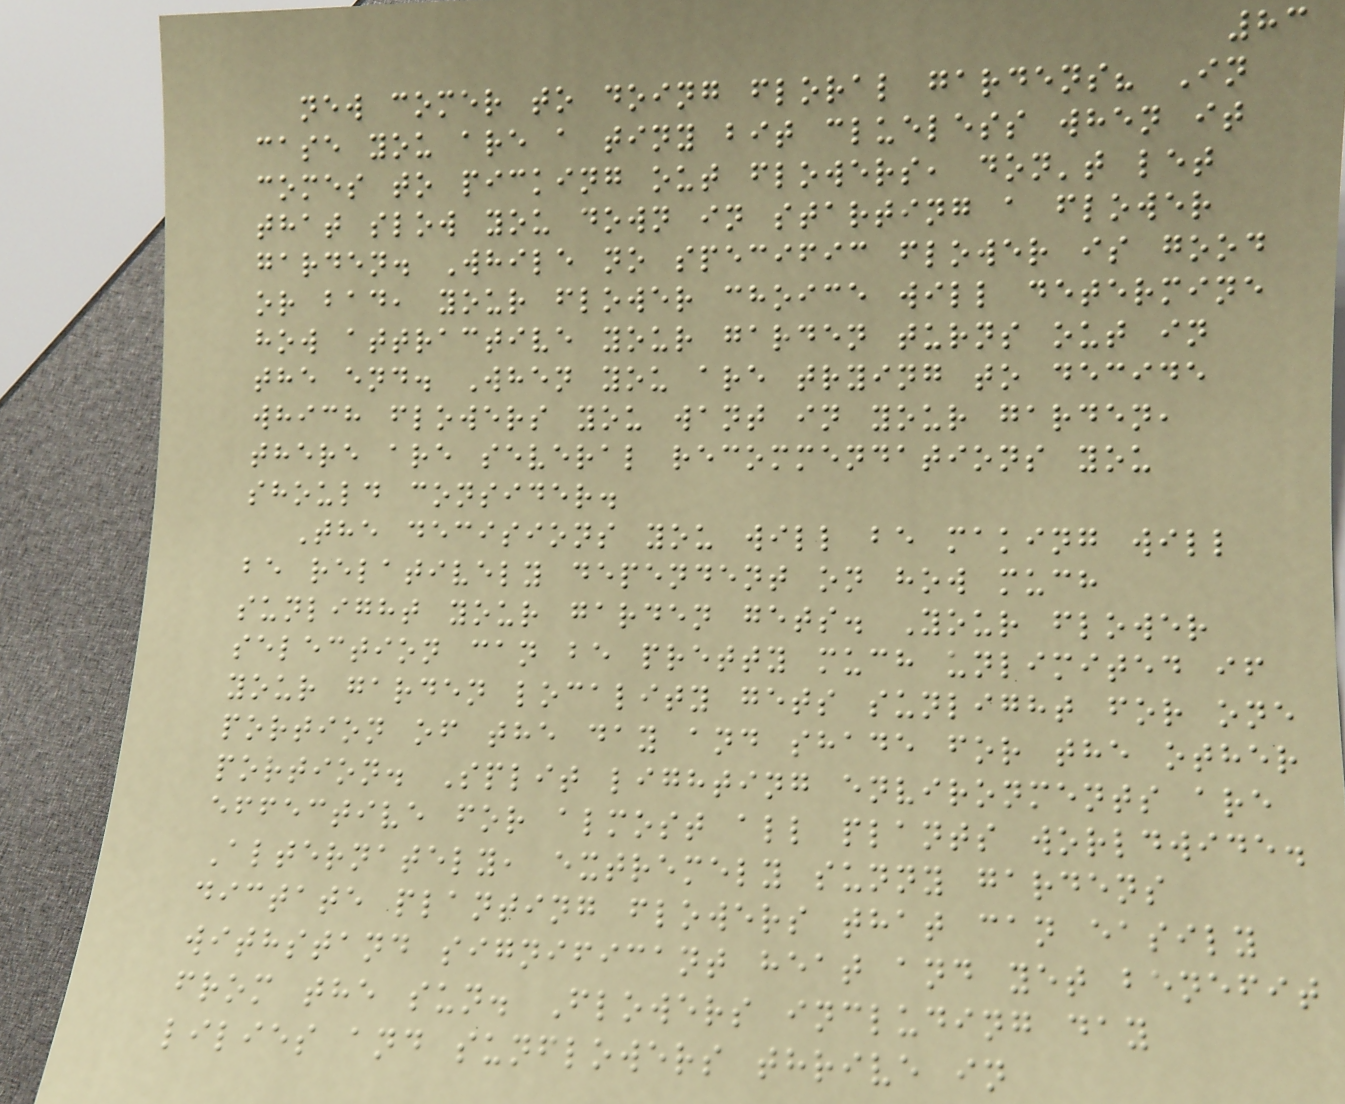83
new comer to doing floral gardens? In
case you are a tiny bit clueless when it
comes to picking out flowers, don't let
that slow you down in starting a flower
garden. While no specific flower is good
or bad, your flower choice will determine
how attractive your garden turns out in
the end. When you are trying to decide
which flowers you want in your garden,
there are several recommendations you
should consider.
The decisions you will be making will
be relatively dependent on how much
sunlight your garden gets. Your flower
selection can be pretty much unlimited if
your garden locality gets sunlight for one
portion of the day and shade for the other
portion. Split lighting environments are
effective for almost all plants worldwide.
Alternately, extremely sunny gardens
dictate planting flowers that can easily
withstand significant heat and yet benefit
from the sun. Flowers including day
lilies and sunflowers thrive in
